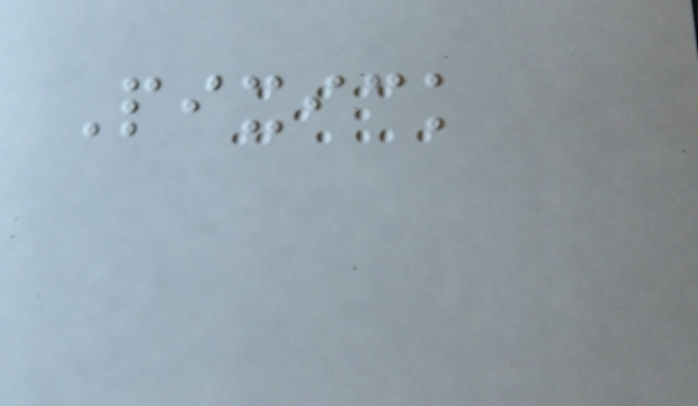Pixick
